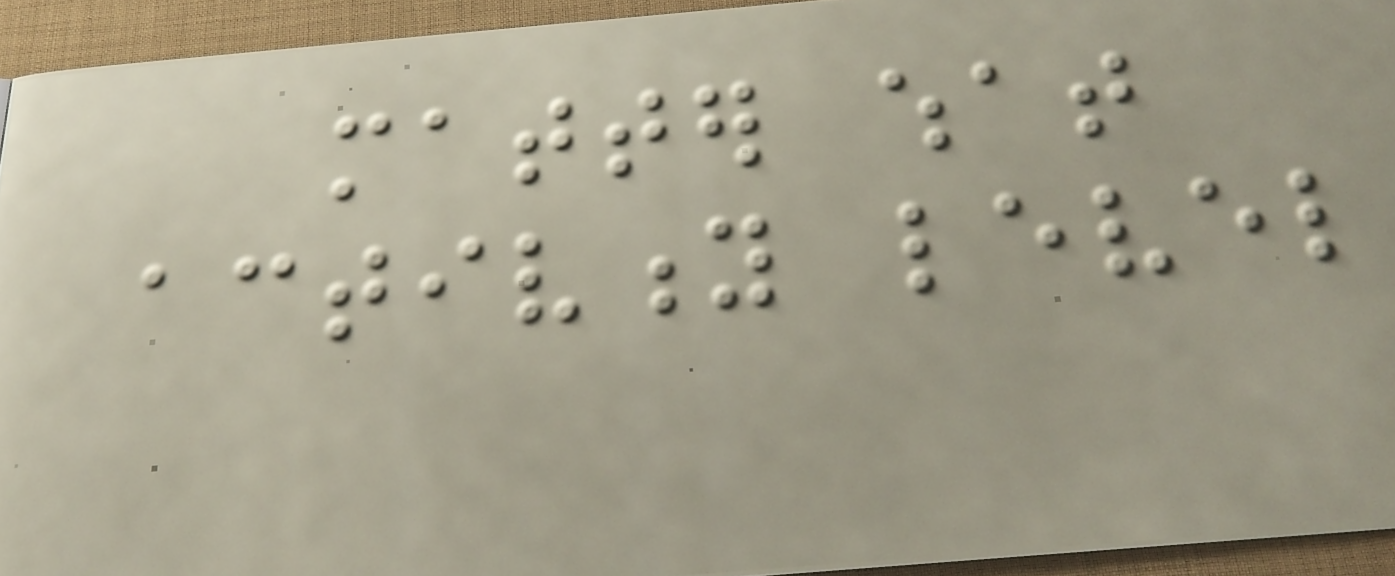matter what
activity level
